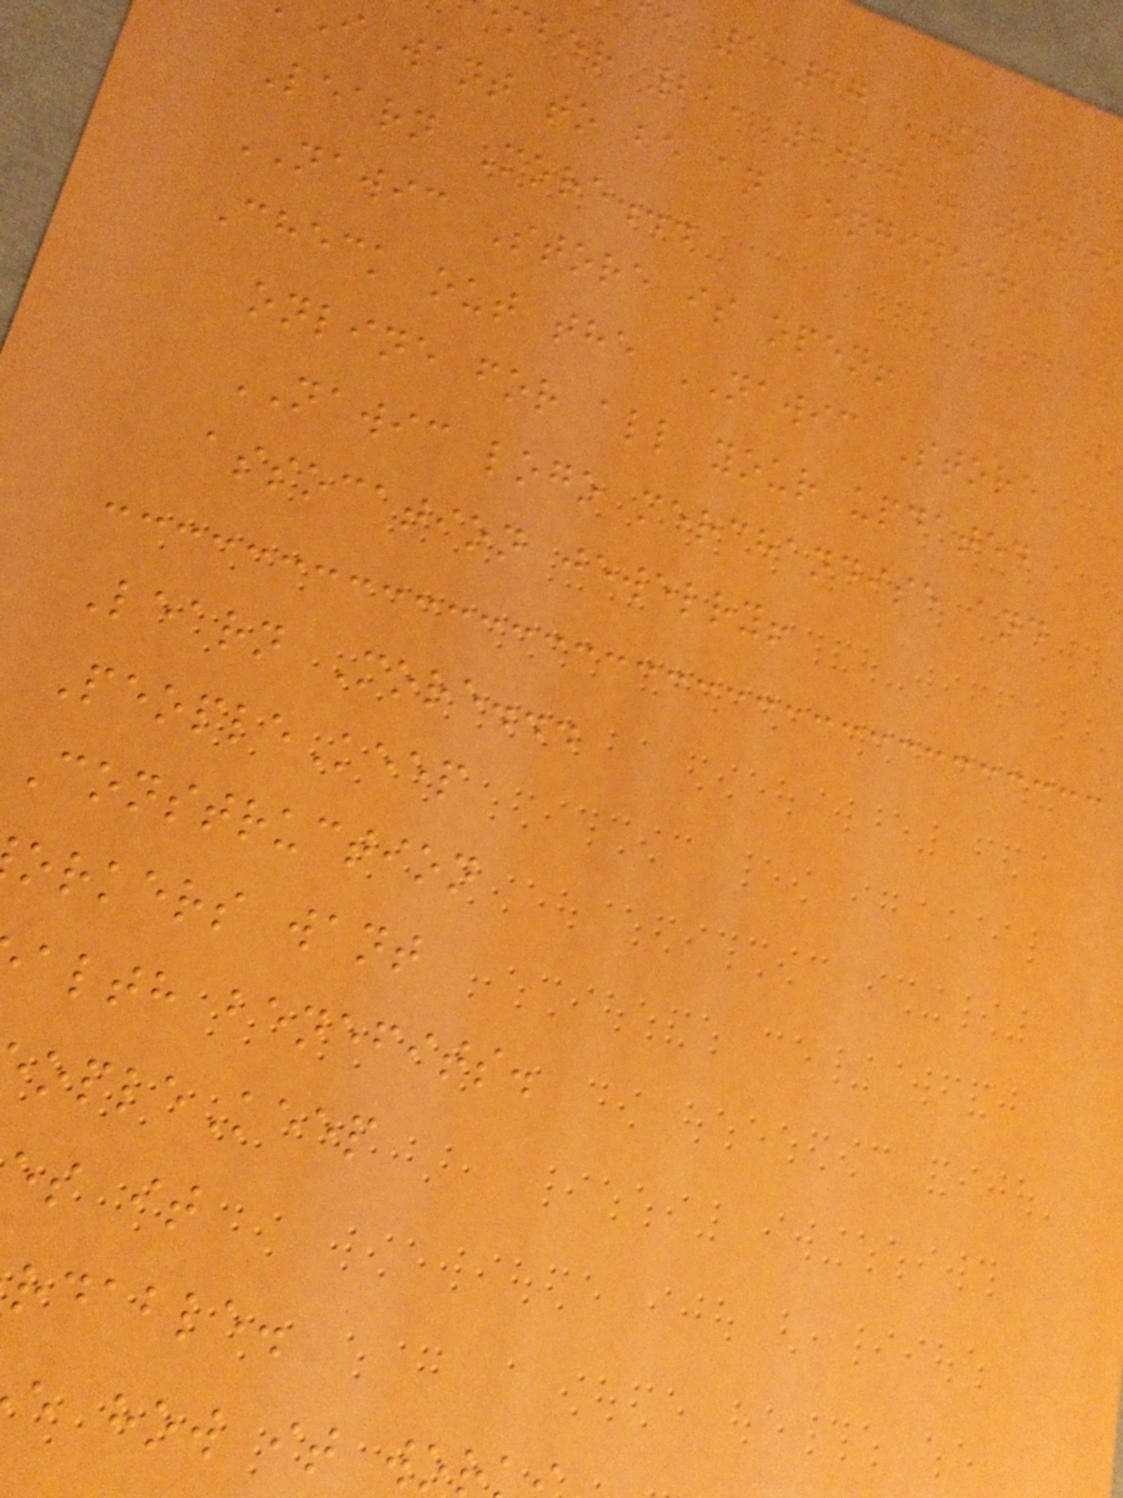, 1:37 PM
mber 22, 2020 - Rese
i want to be an Engineer'
Learn More...
NAWIC Store is open!
Check out the NAWIC Store
online for all your updated
NAWIC logo merchandise and
assocation jewelry!
Learn More...
PeopleKeep
Construction
orkers want
alth benefits.
opleKeep
es it
rdable.
e how it
